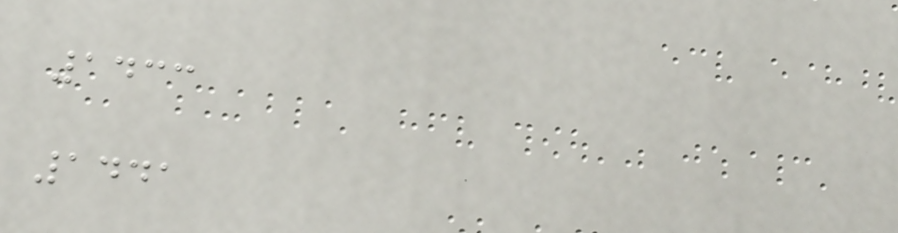1433
1441
